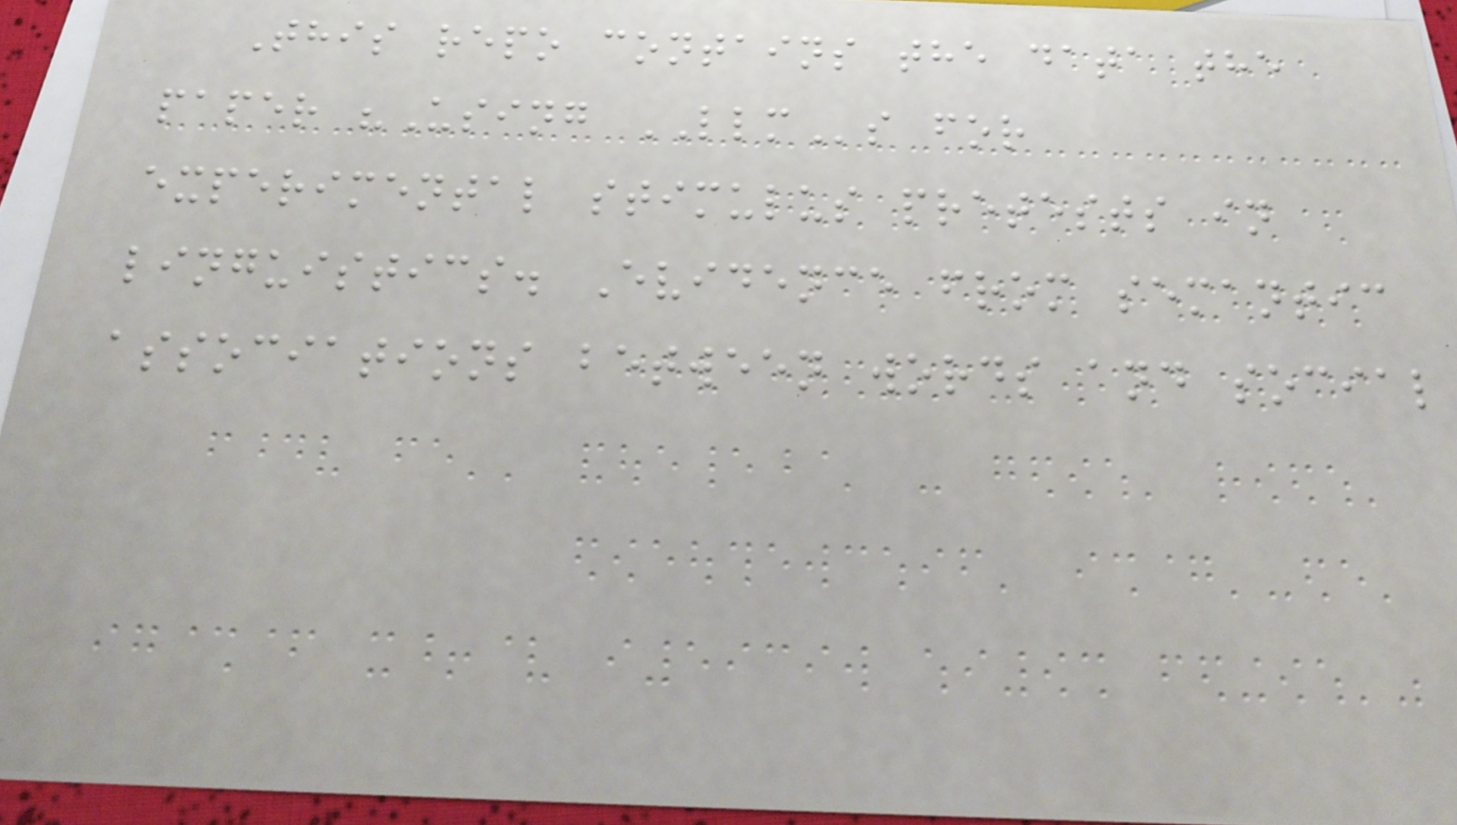This repo contains the data the
paper "Using LLMs for
experimental stimulus pretests in
linguistics. Evidence from semantic
associations between words and social
